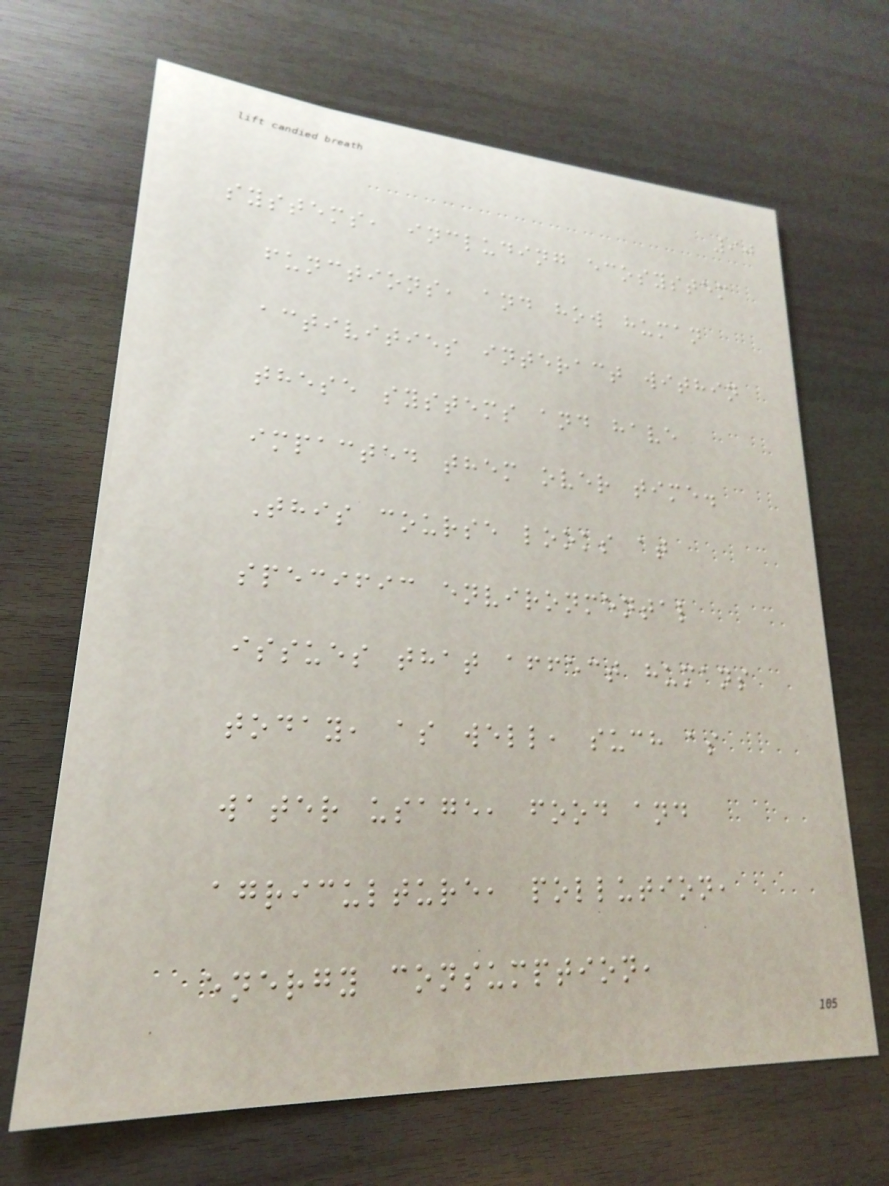90
systems, including ecosystem
functions, and how human
activities interact within
these systems and have
impacted them over time.
This course looks at
specific environmental
issues that affect humans
today, as well, such as
water usage, food and
agriculture, pollution,
energy consumption,
